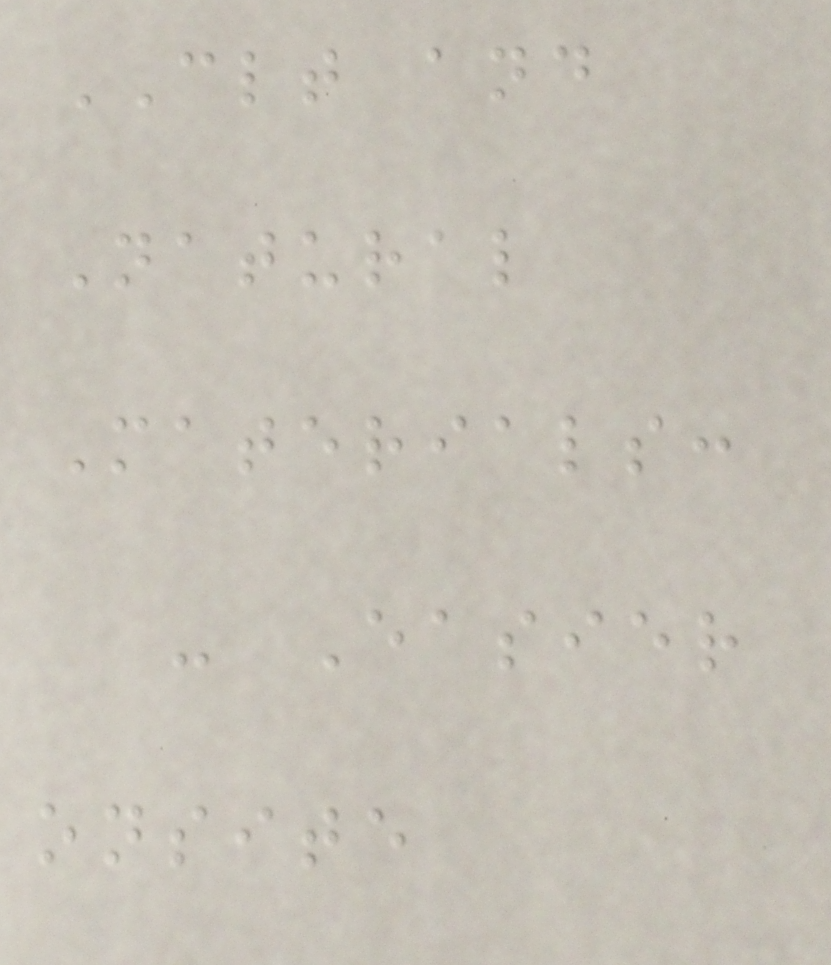CLT and
Natural
Materials:
- Easier
onsite
